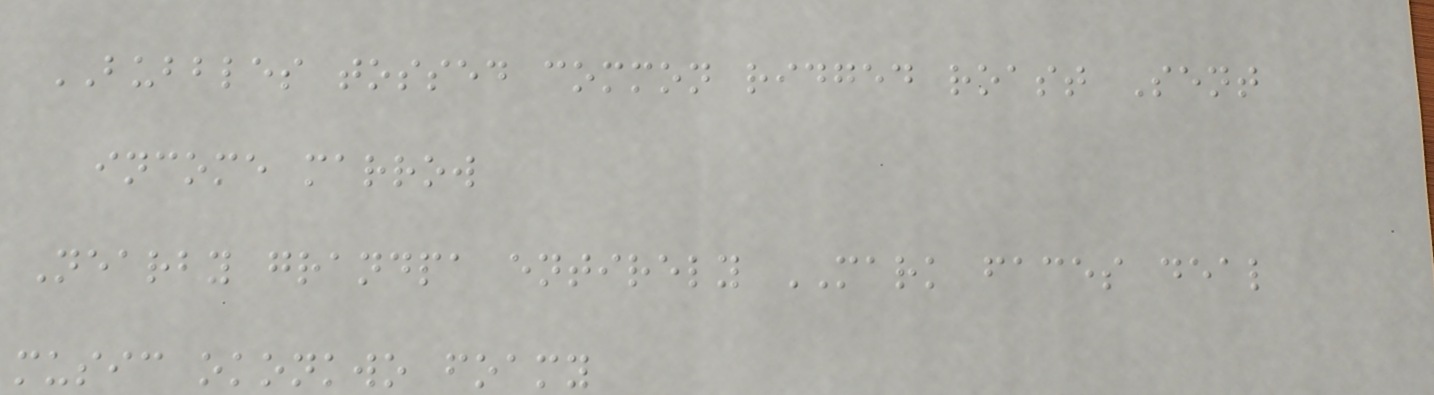BUBBLES tossed common ridged roast Sent
income marrow
Nearby grandpa entirely MARK faces deal
music okonkwo foamy
